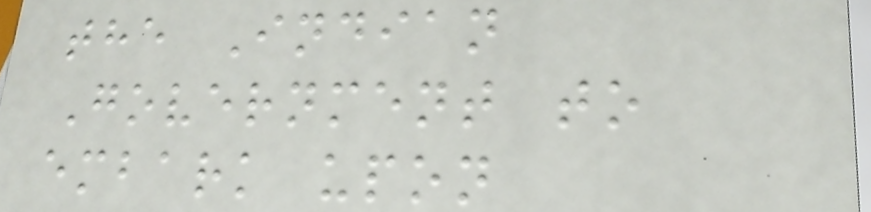the Indian
Government to
embark upon
